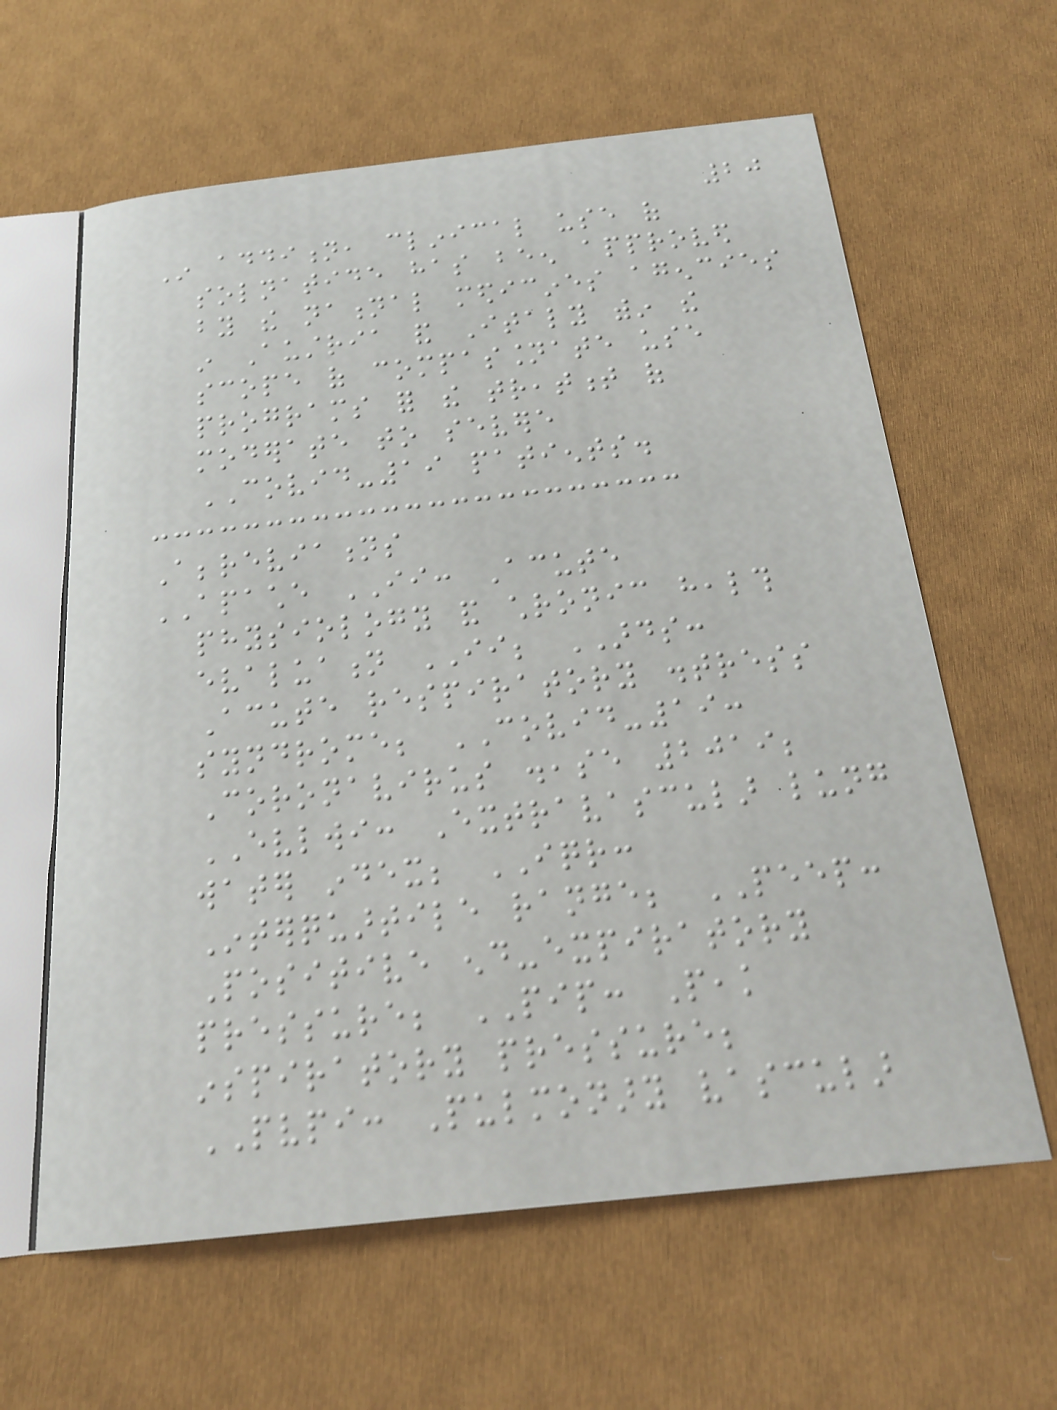20
In addition, clinical use of
solnatide has been approved
by the national medicines agencies
in Austria and Italy within the
scope of compassionate use
programs for the treatment of
moderate to severe
COVID-19 patients.
Abbreviations
APACHE II: Acute
physiology and chronic health
evaluation II; ARDS:
Acute respiratory distress
syndrome; COVID-19:
Coronavirus disease 2019;
EVLWI: Extravascular lung
water index; IQR:
Interquartile range; PEEP:
Positive end-expiratory
pressure; PIP: Peak
inspiratory pressure;
PVPI: Pulmonary vascular
